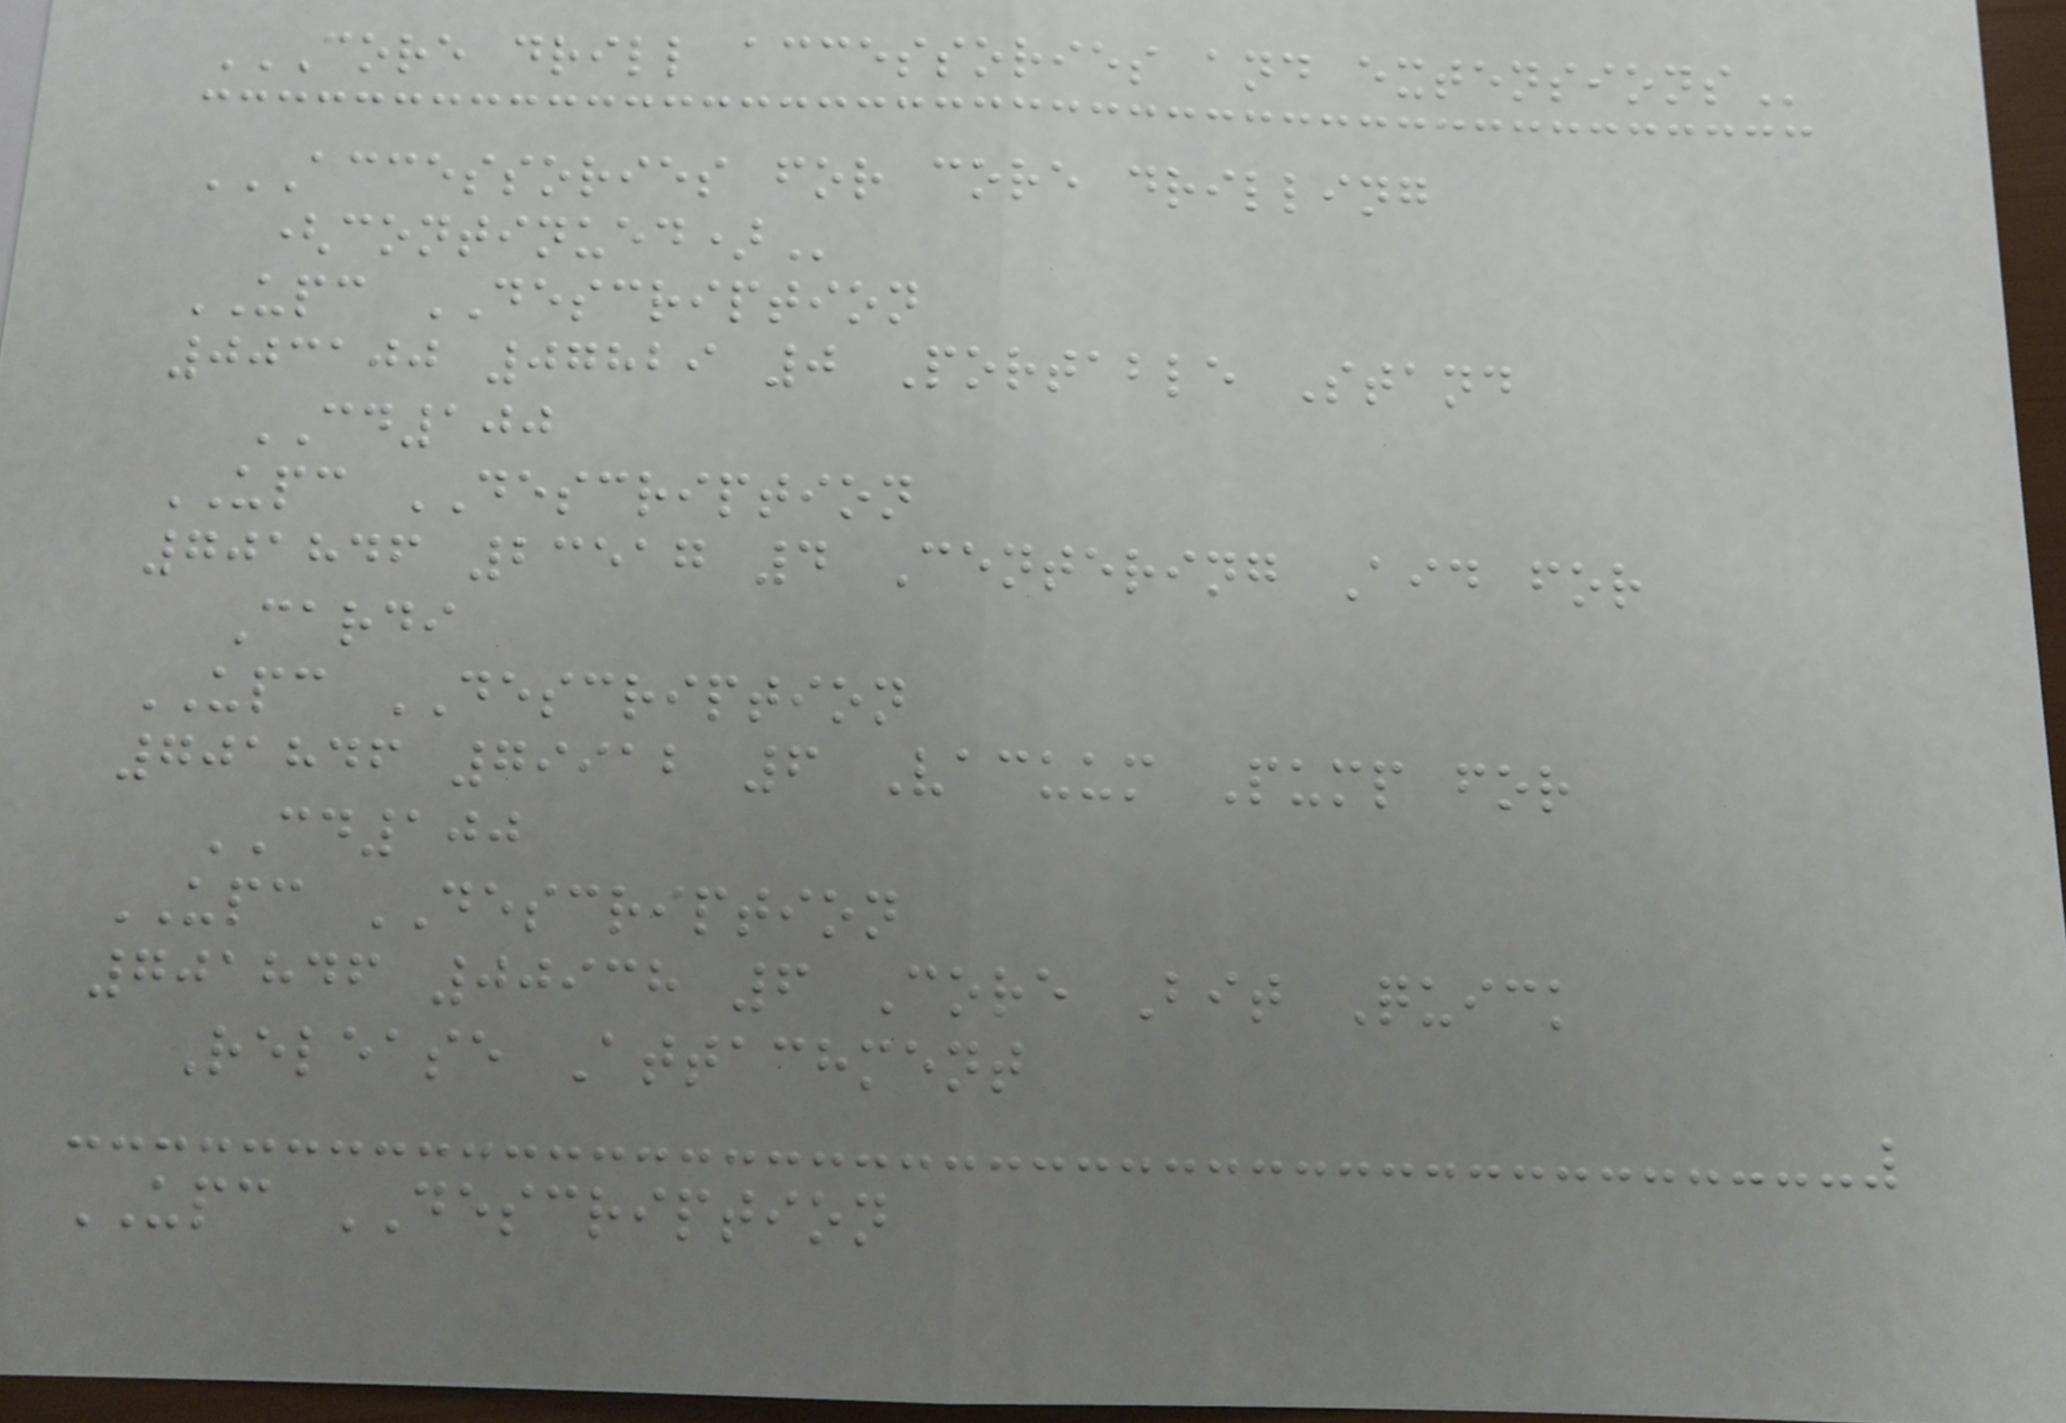CORE DRILL ACCESSORIES AND EXTENSIONS
ACCESSORIES FOR CORE DRILLING
(CONTINUED)
UPC DESCRIPTION
003100 07829 0 Portable Stand
CD100
UPC DESCRIPTION
701846 23517 4 Centering Aid for
Cardi
UPC DESCRIPTION
701846 79912 6 Vacuum Pump for
CD100
UPC DESCRIPTION
701846 00938 6 Core Bit Quick
Release Attachment
UPC DESCRIPTION
